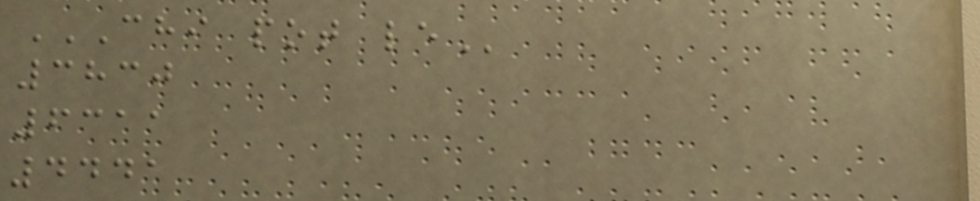CHI POT LE
3830
6311
4441
